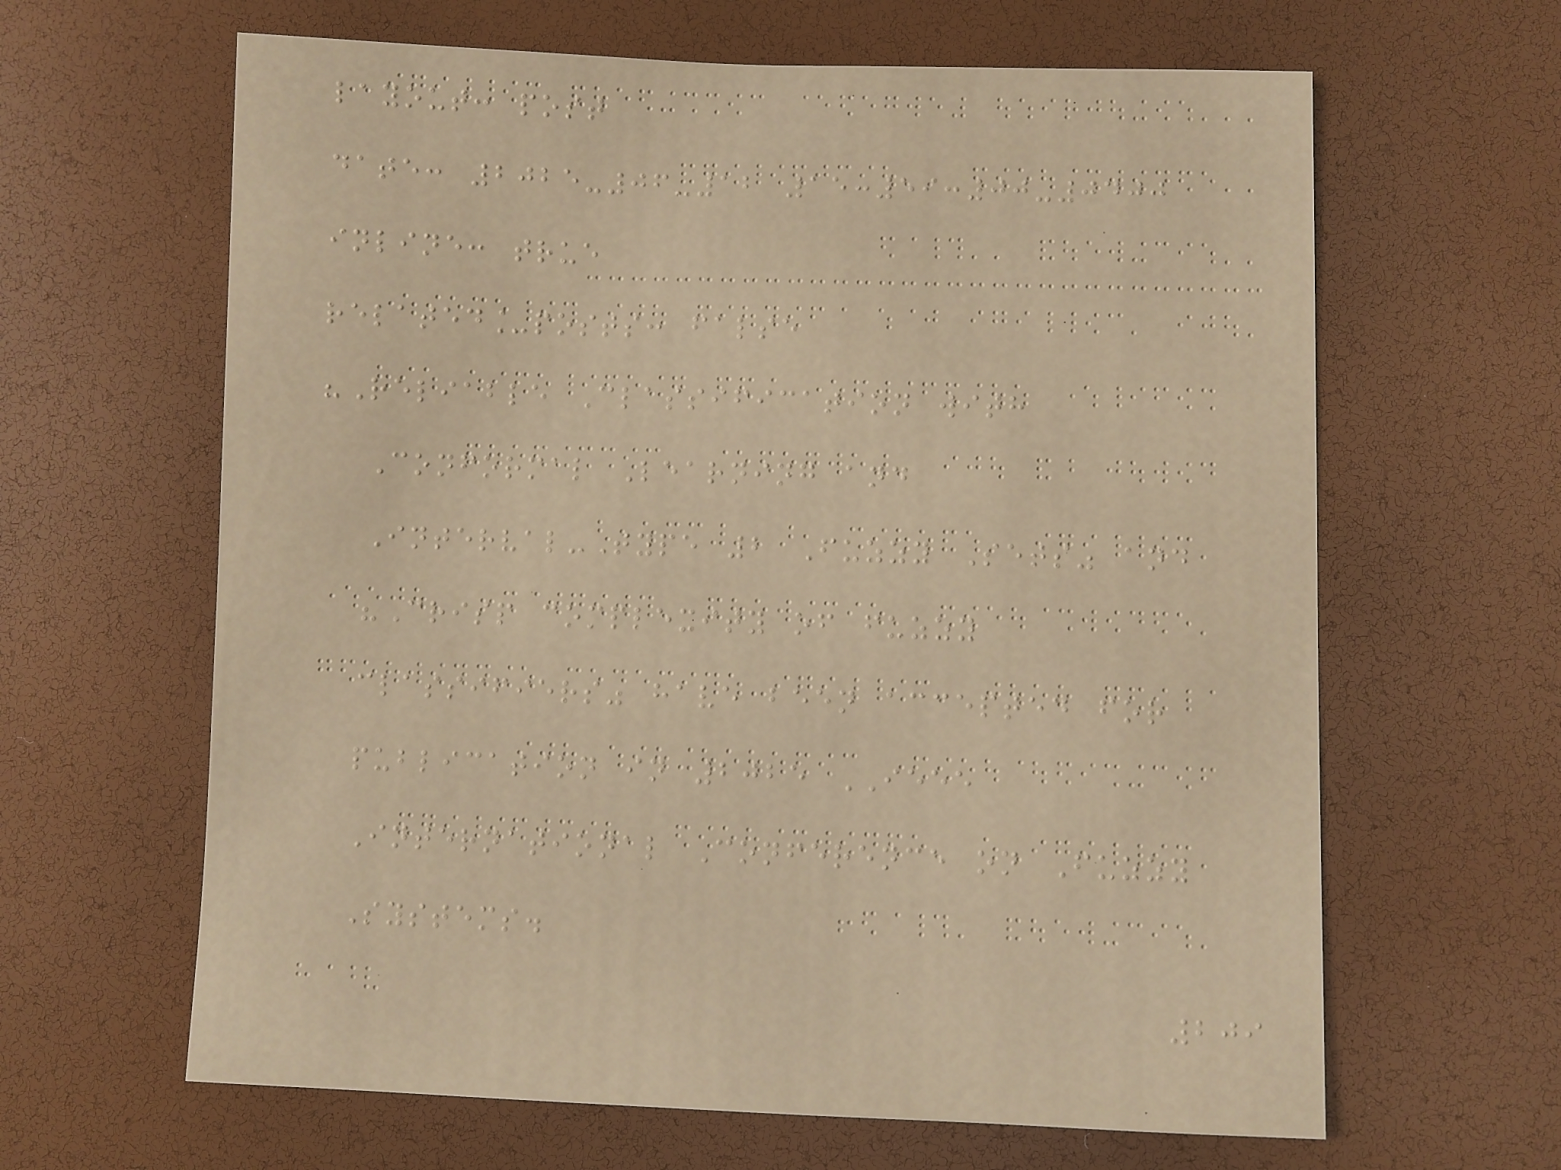layout: post
date: 2025-06-12 15:59:00-0400
inline: true
related_posts: false
"Reliable Classification with
Conformal Learning and
Interval-Type 2 Fuzzy Sets" and
"Crisp complexity of fuzzy
classifiers" have been accepted for
publication in 2025 IEEE
International Conference on Fuzzy
Systems.
209
